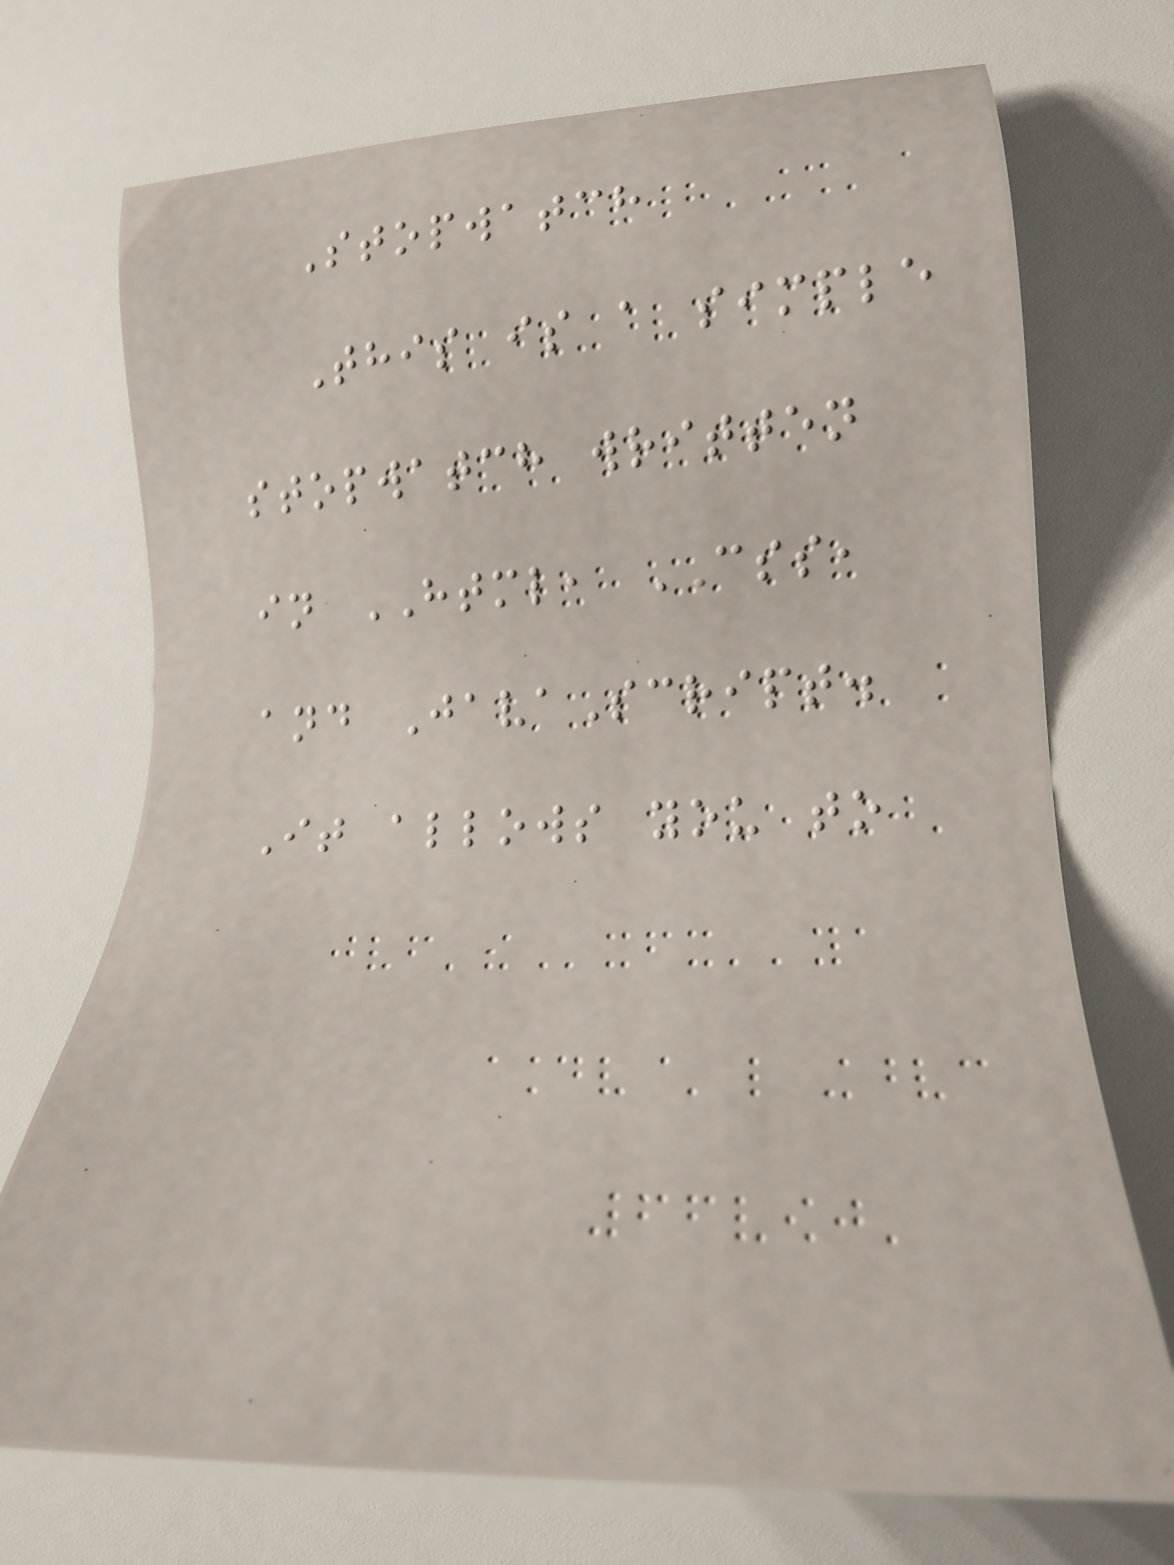Stopwatch
This is a simple
stopwatch written
in HTML, CSS,
and JavaScript.
It allows you to
